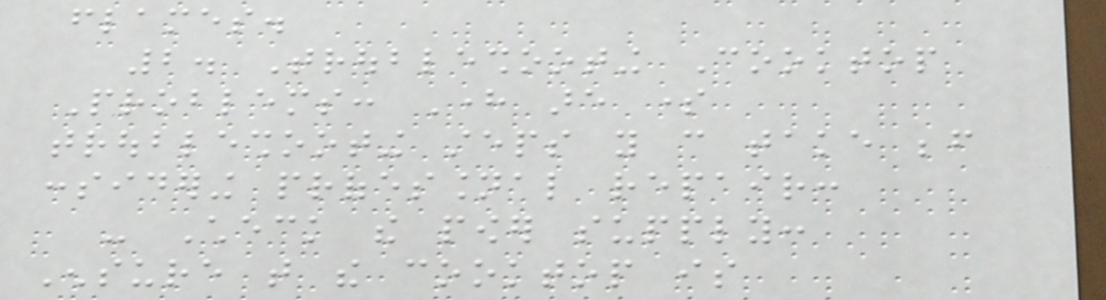flames.
2. Troubleshooting Cooktop
Problems: Here are some
troubleshooting steps you can take before
considering professional repair:
- Check the power supply:
Ensure that the cooktop is
